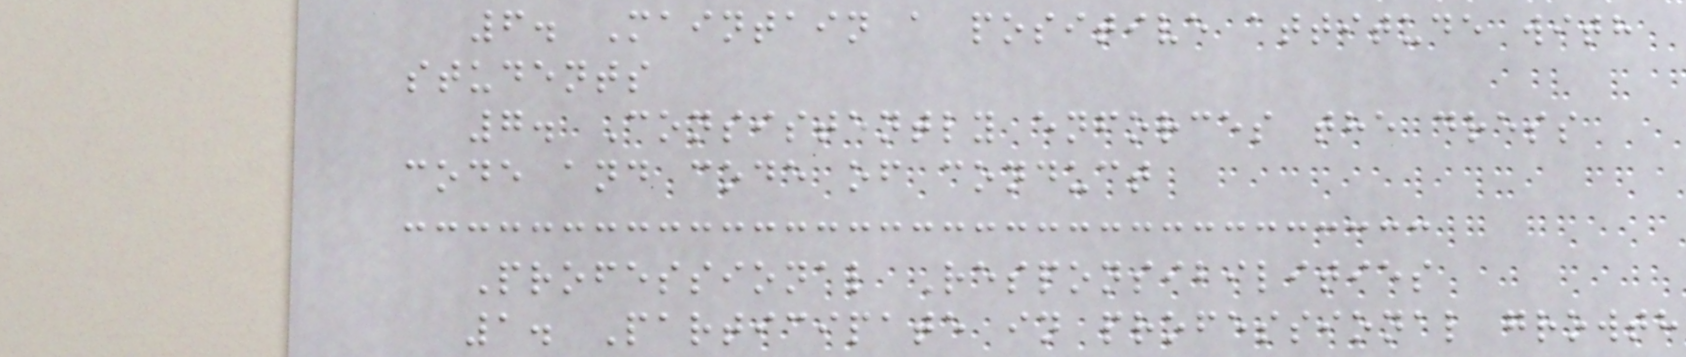6. Maintain a positive attitude with
students
7. Consistently enforces the dress
code and code of conduct
Professional Responsibilities
1. Participate in professional growth
